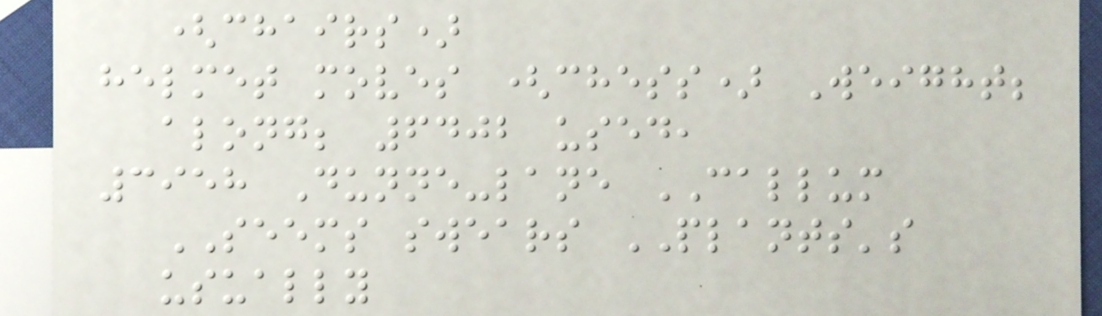(chairs)
helmet moves (chess) Weight;
along; 6402 used,
3958 Dunne-lane CALLUM
SEEMS swears PLANTS's
usually
